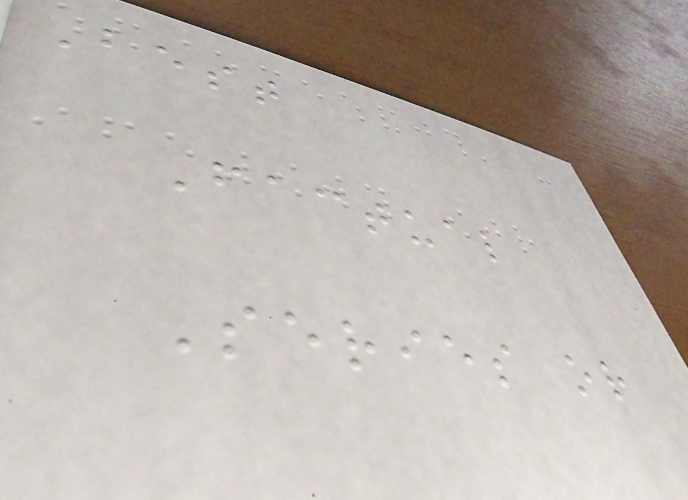Best
Factual
Series or
